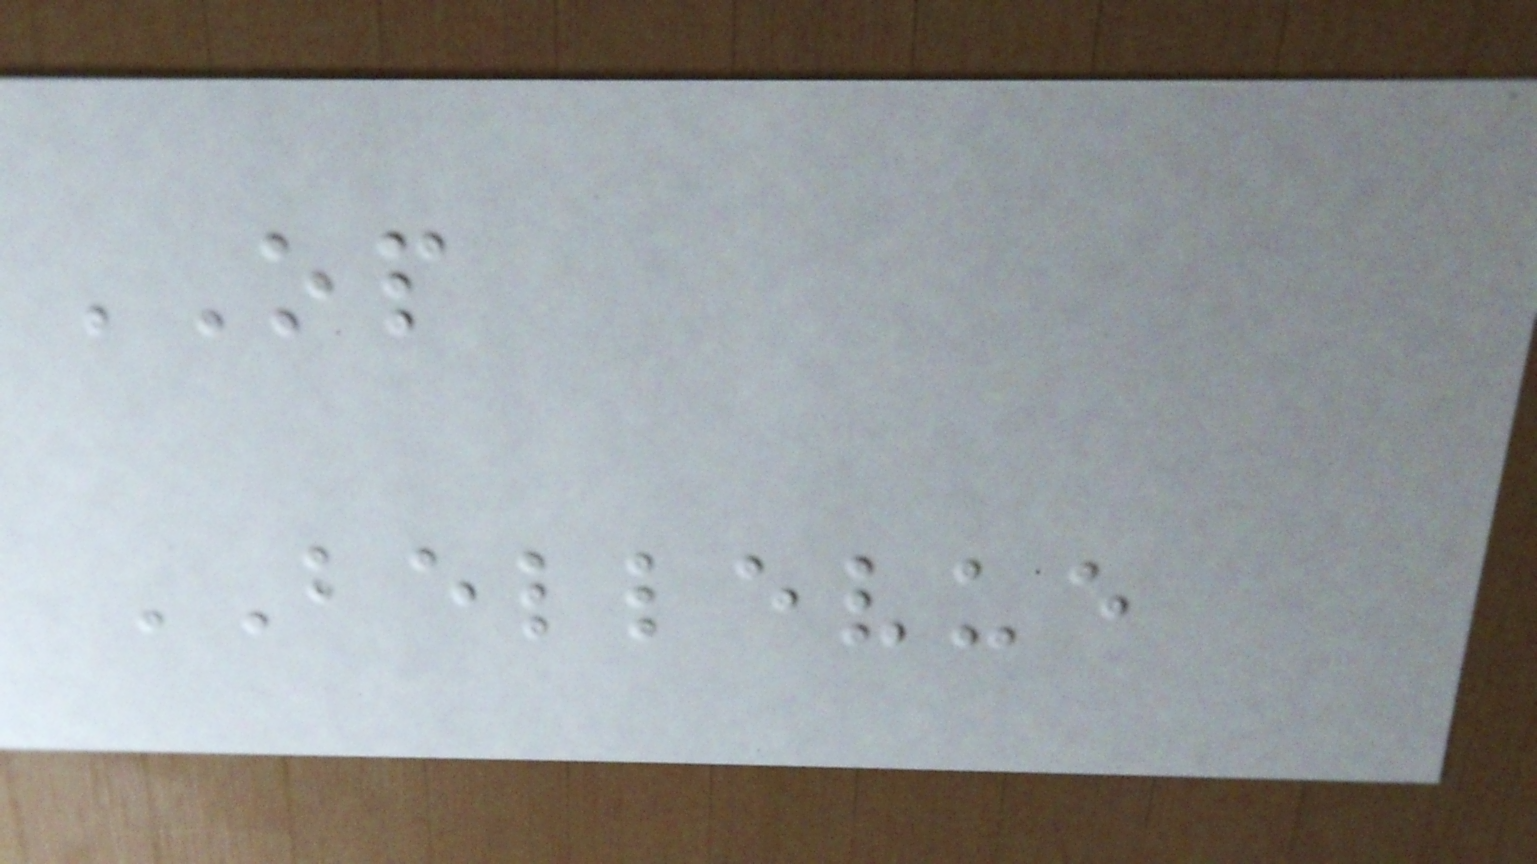OP
BELLEVUE
